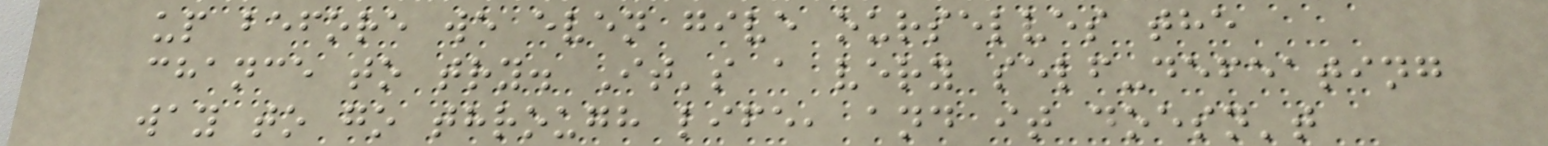up before we even give ourselves the
chance to try. It's a very self-defeating
way to go through life, and it doesn't
